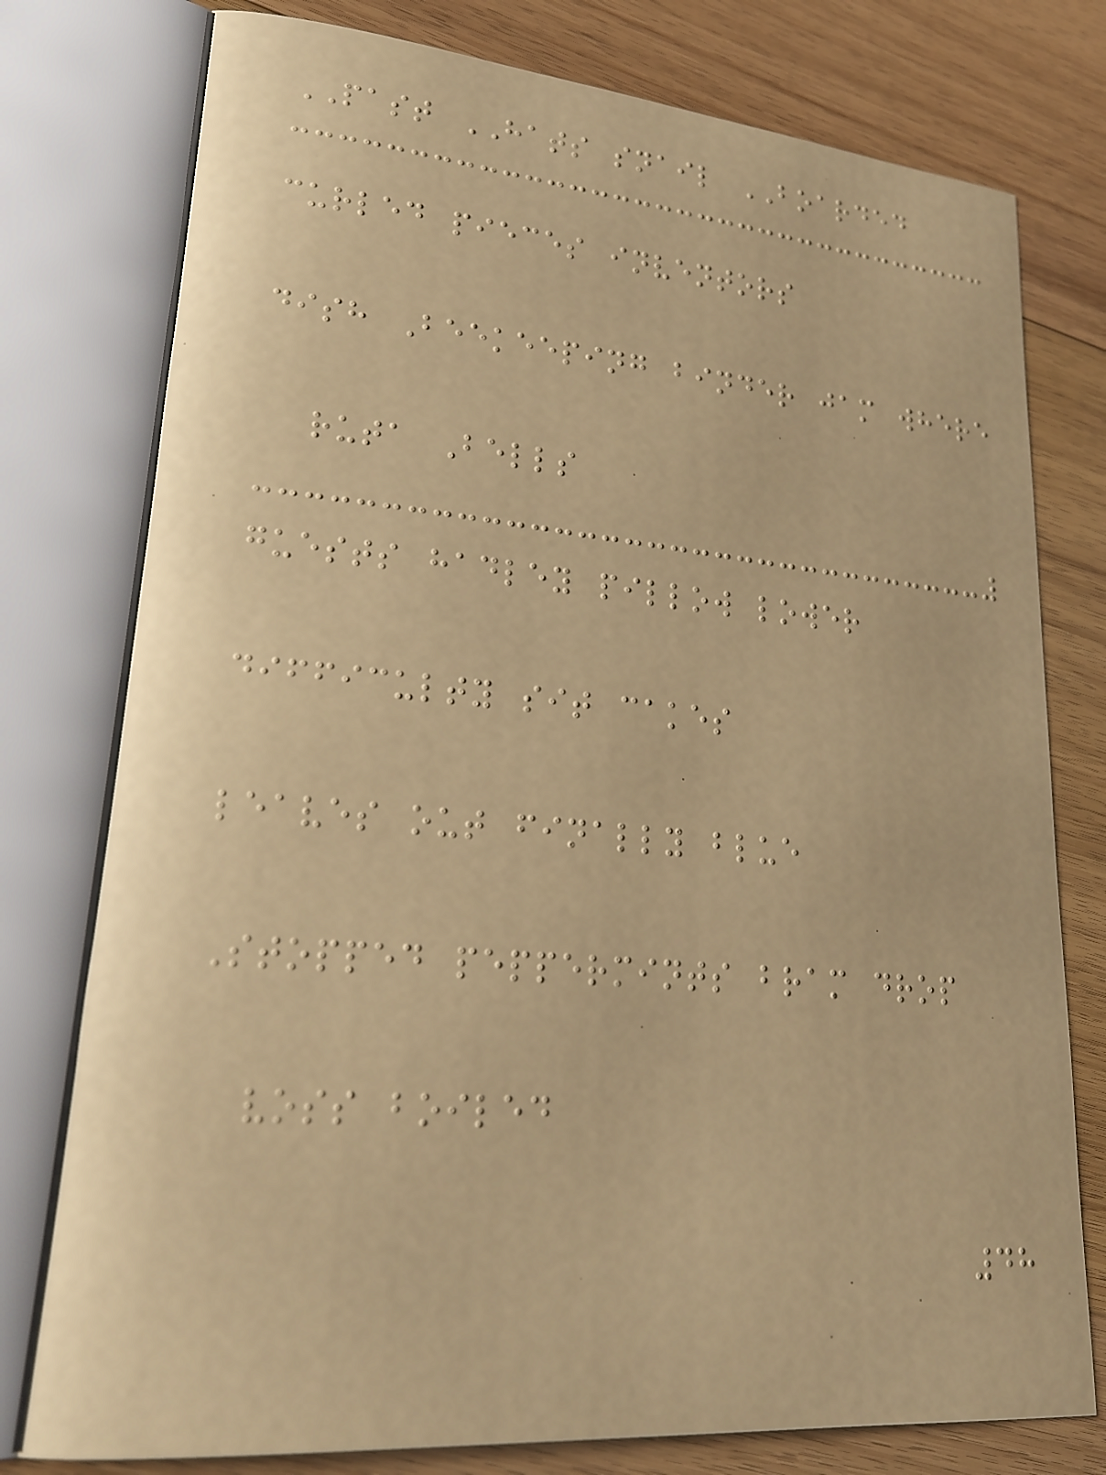PAST HATS snail BOARDED
curled pieces inventors
dish Beekeeping binder jam where
ruta Bells
guests hadley pillow lower
difficulty sit cakes
leaves out finally blue
Stopped peppermints bram drop
voss boiled
48
